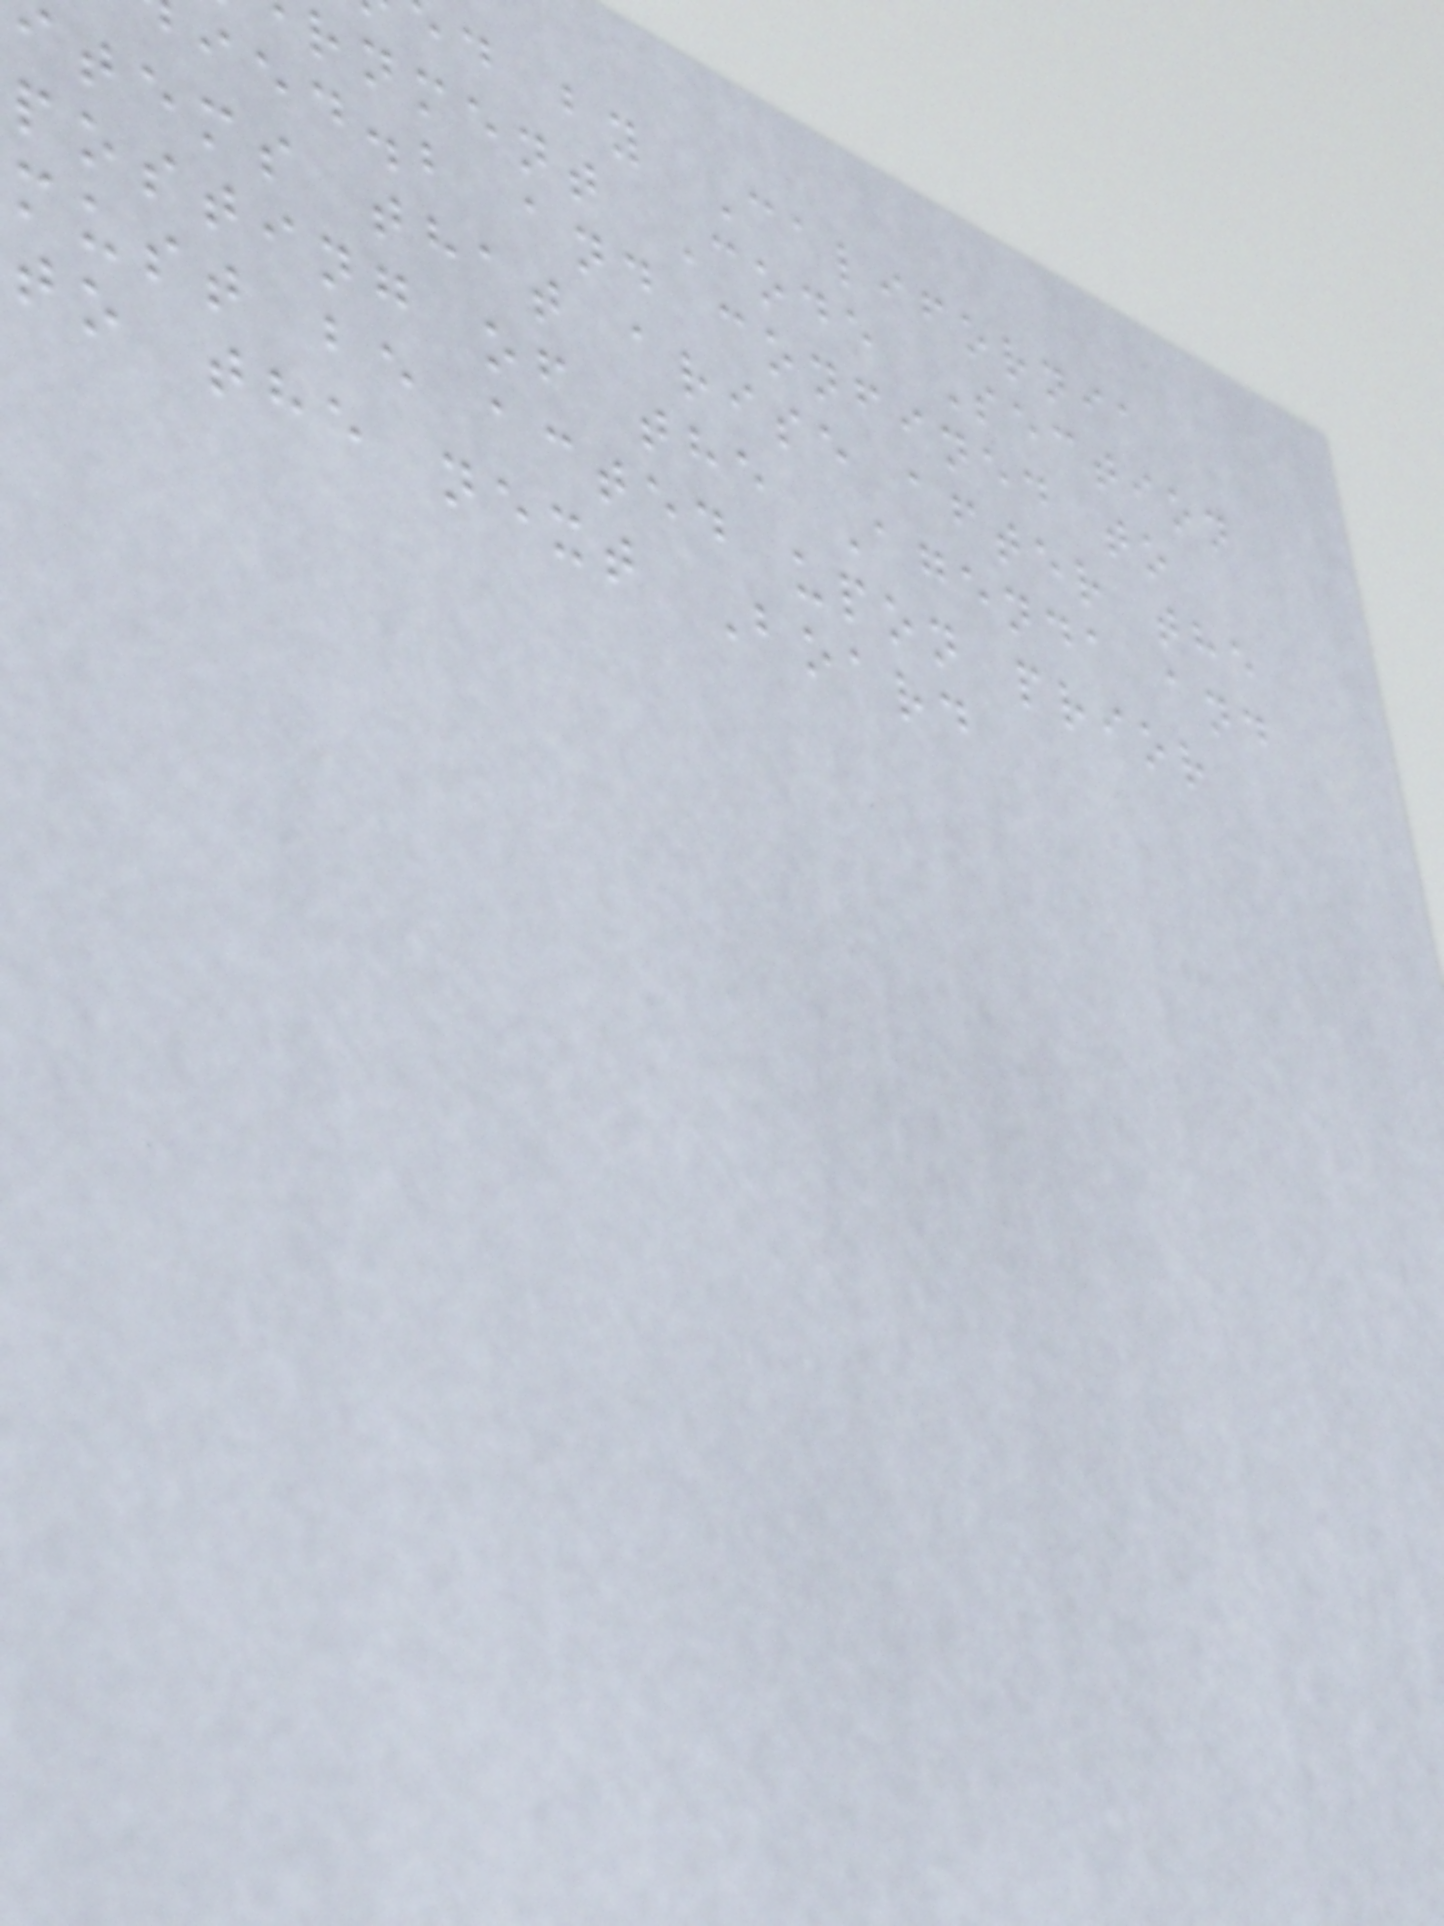d by California
rnment Code Section
ied.b and confined to
tems that arise after the
posting of the Agenda and
must be acted upon prior
to the next Board
